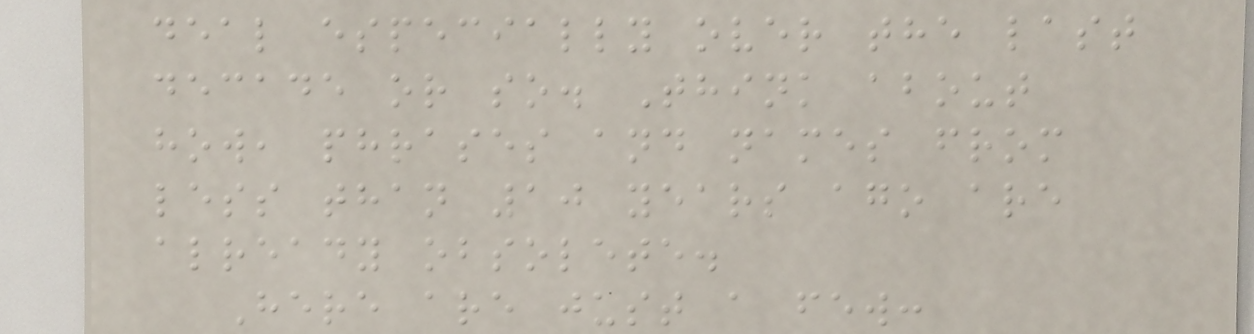deal especially over the last
decade or so. Think about
how, phrases and names from
less than 10 years ago are
already obsolete.
Here are just a few:
